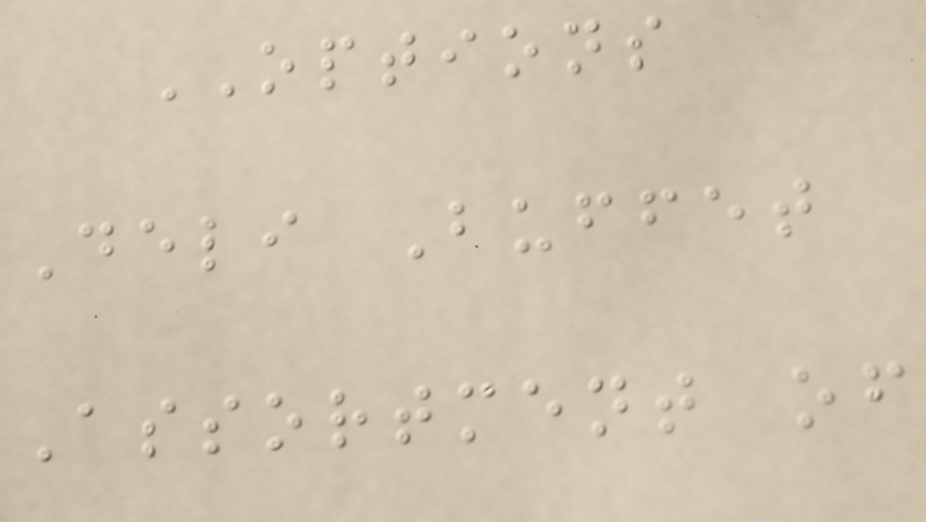OPTIONS
Deli Buffet
Assortment of
